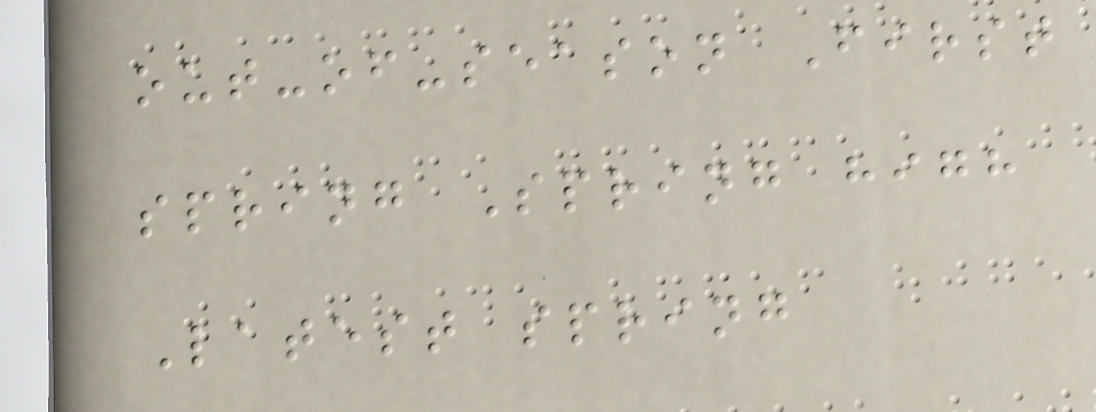out-of-season First
spring Spring high
Latest spring
